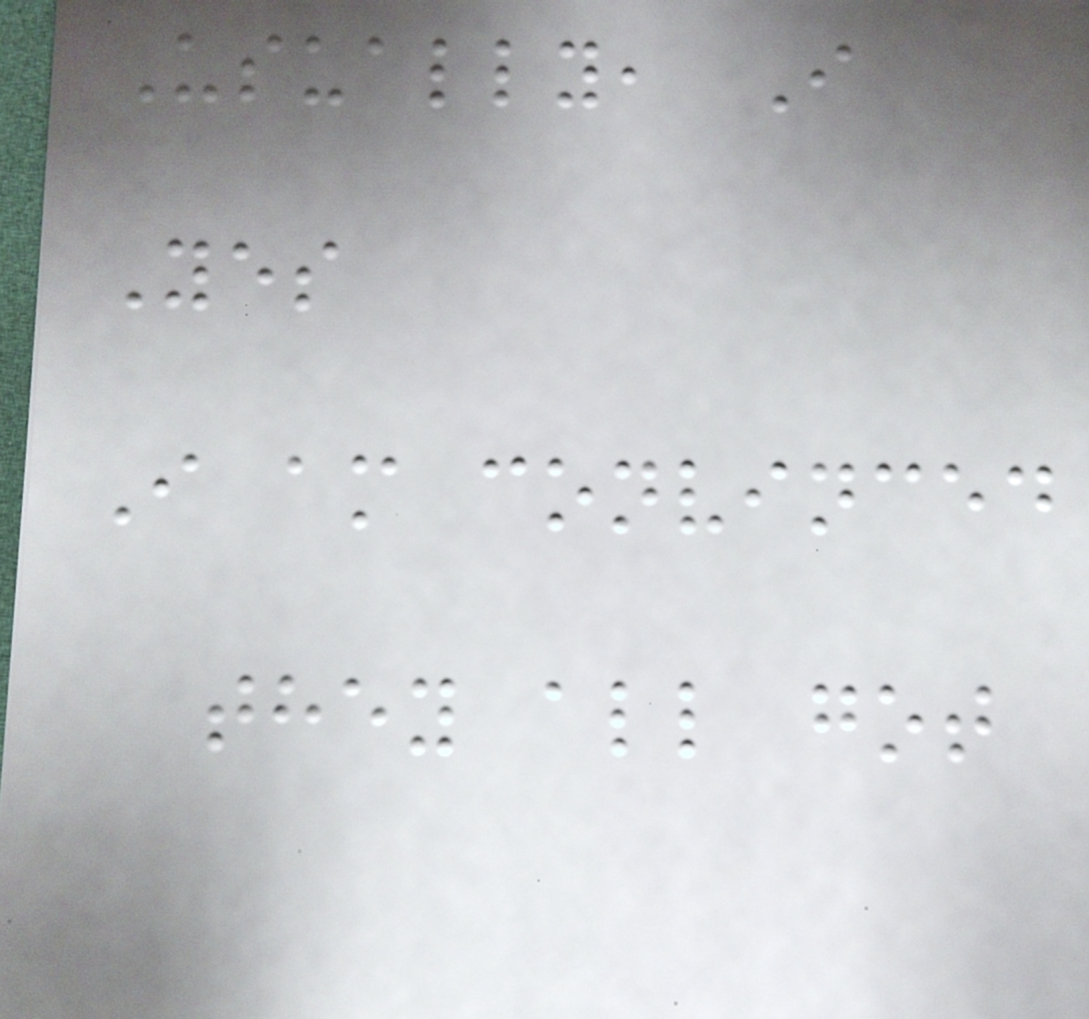Usually, I
Yes
I am convinced
they all got
